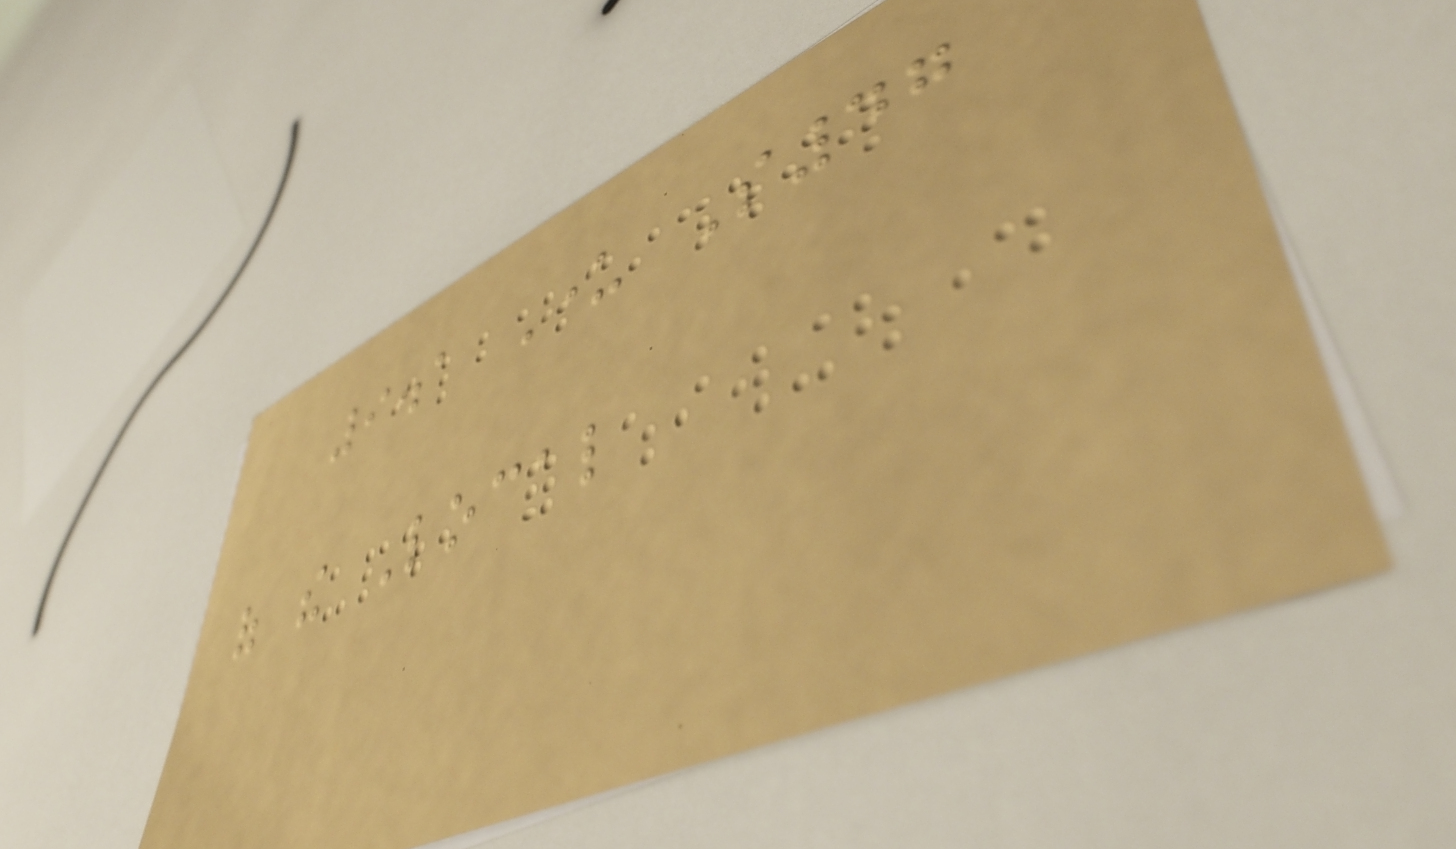9.1 Under S47
of the Local
